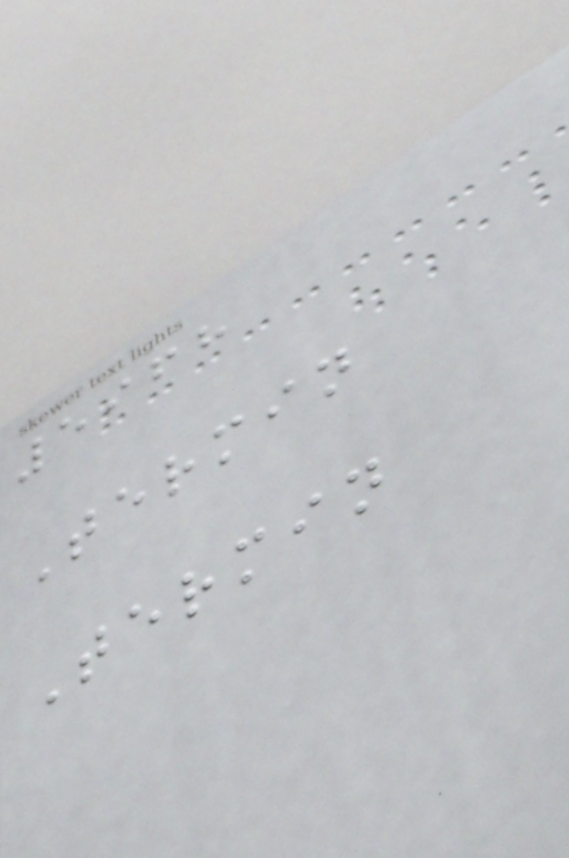5968
Termin
Termin
